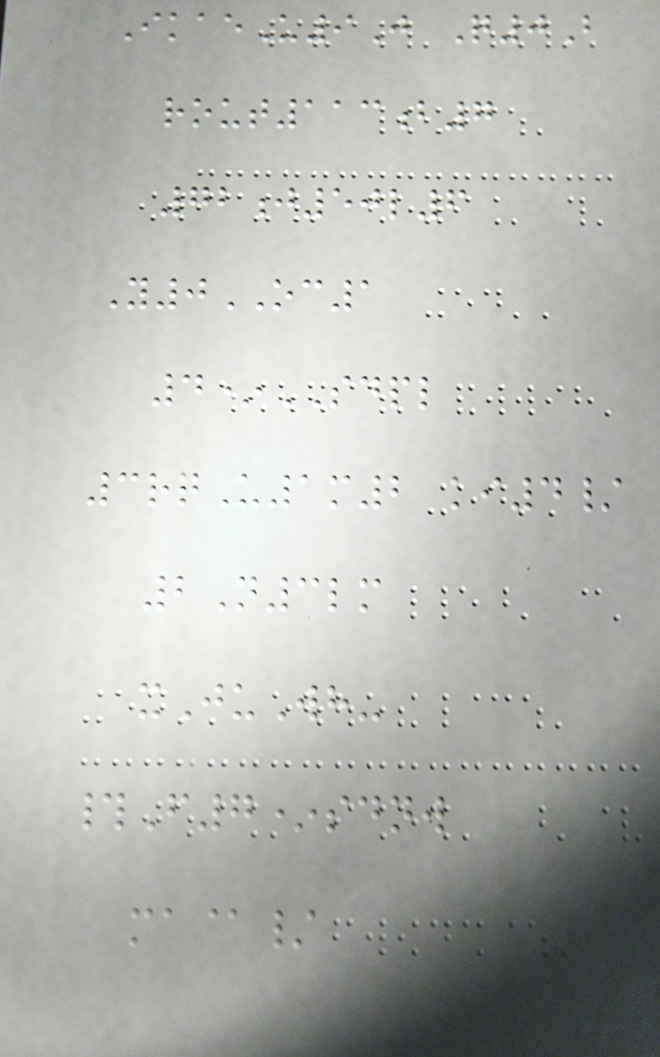IkaeU9J Q0B
rout113b7
72j50l6
Y0OC1
4*SDPL
3rqU1m2 ki4/
2N3lm
xJuWh-
#F7*sdnw
ma@/
